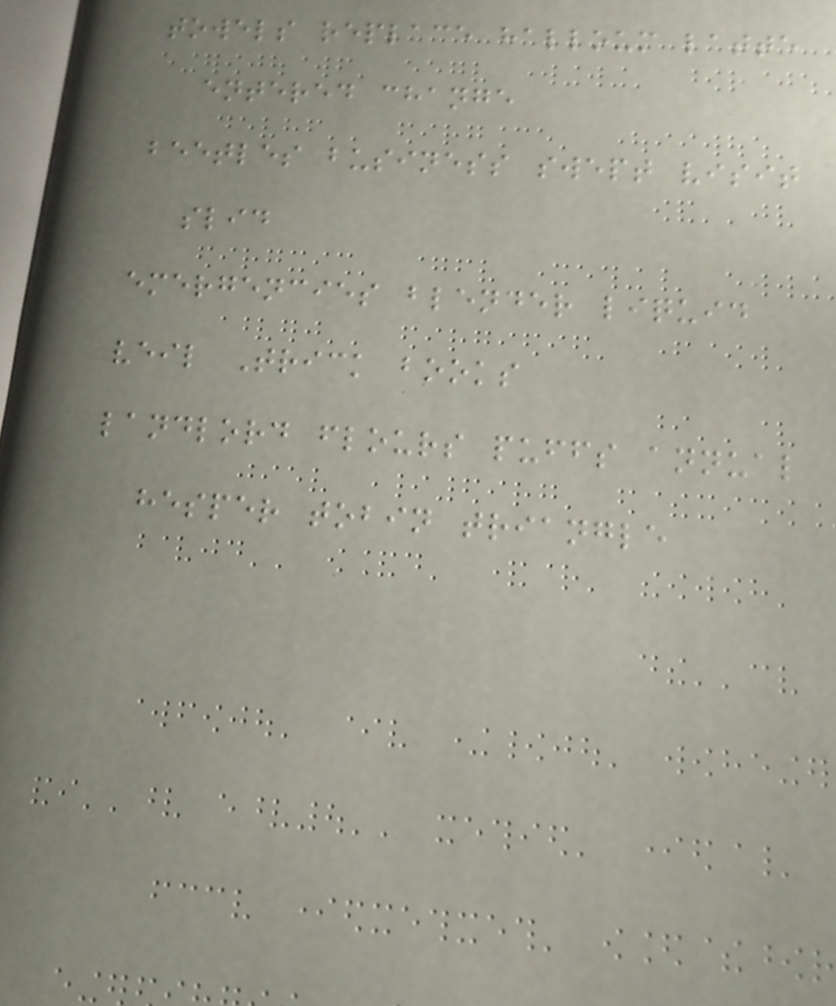towels replace halloum latte
entered change
beetles business swept visit
slid
emergencies blender liquid
veil Trick books
landlord flours puffs annual
hesper tobin triangle
